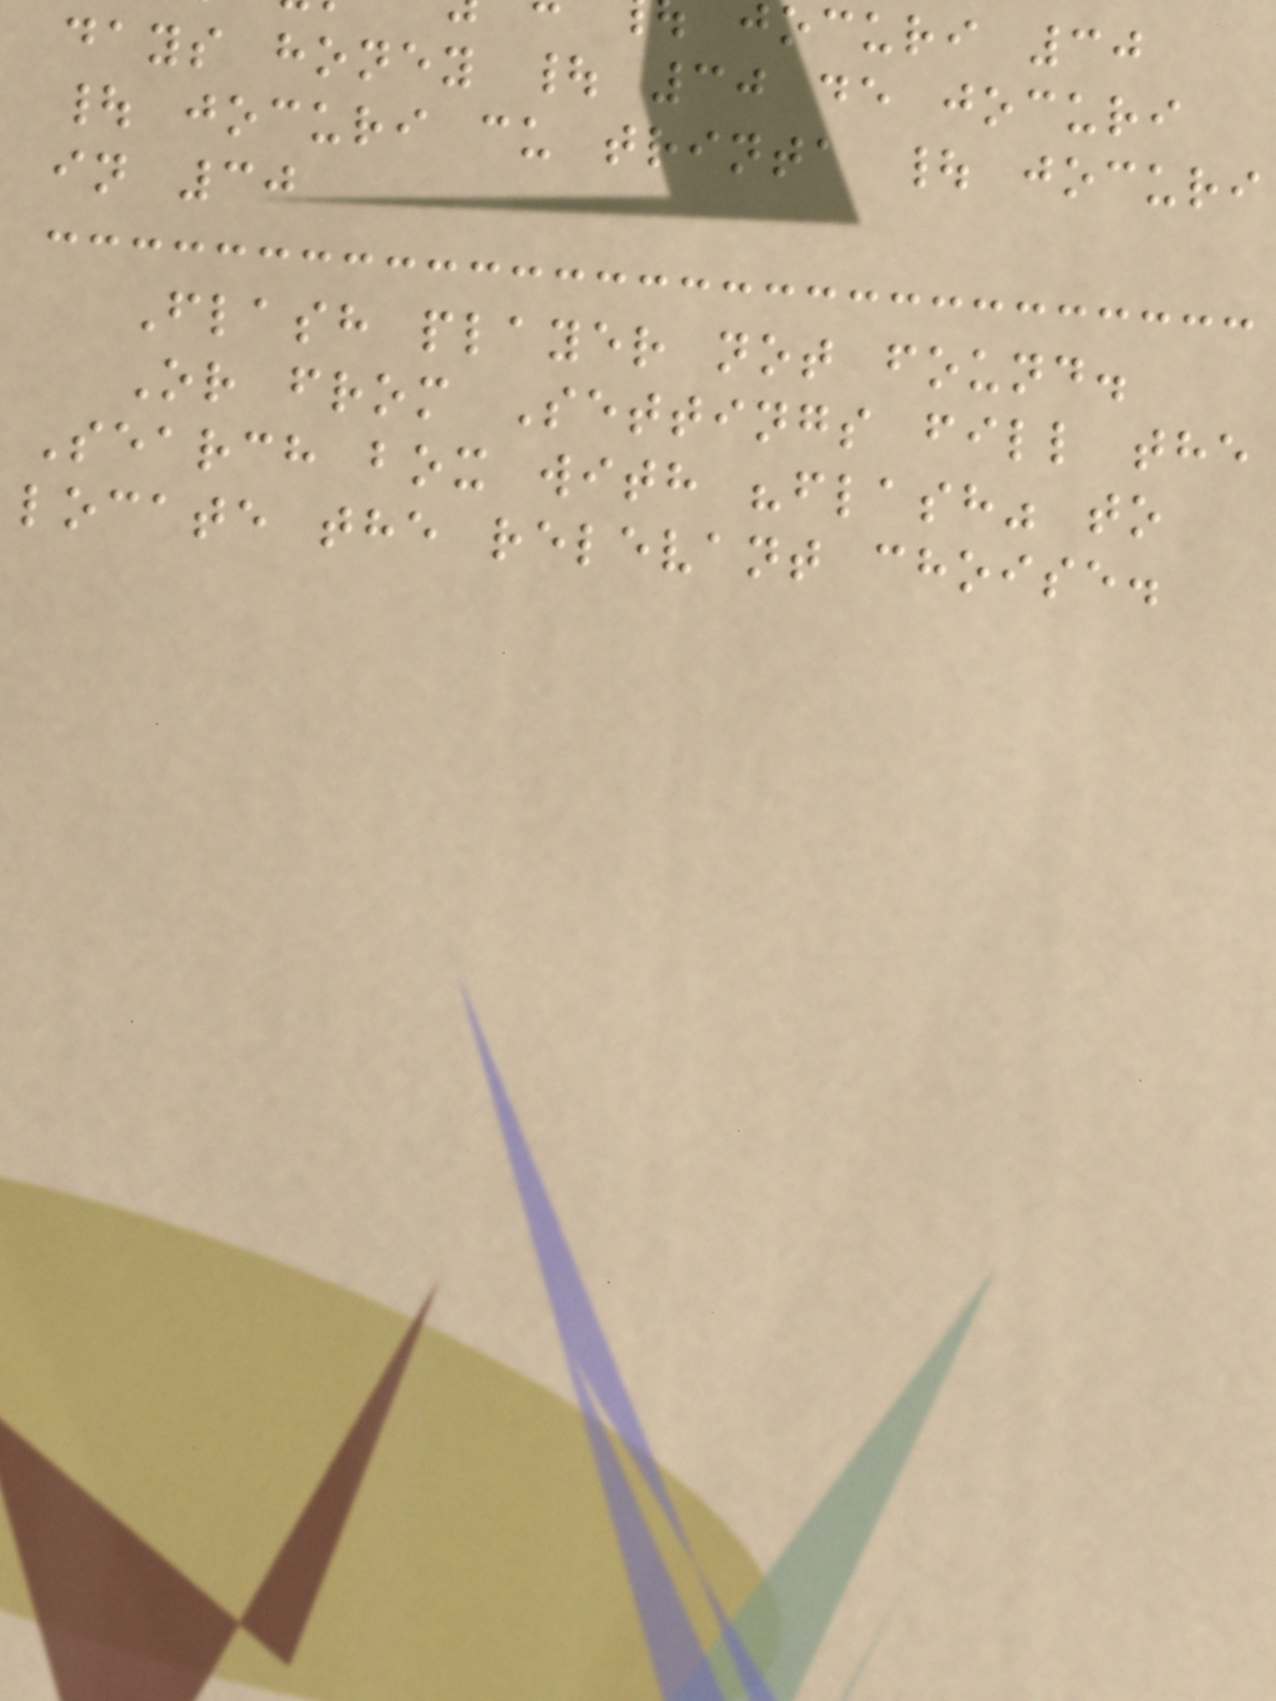jocuri 30
days honey | 30 de jocuri
| jocuri cu trinta | jocuri
in 30
Flash player not found.
Or from Settings fill the
Search box with "flash" to
locate the relevant choise.
